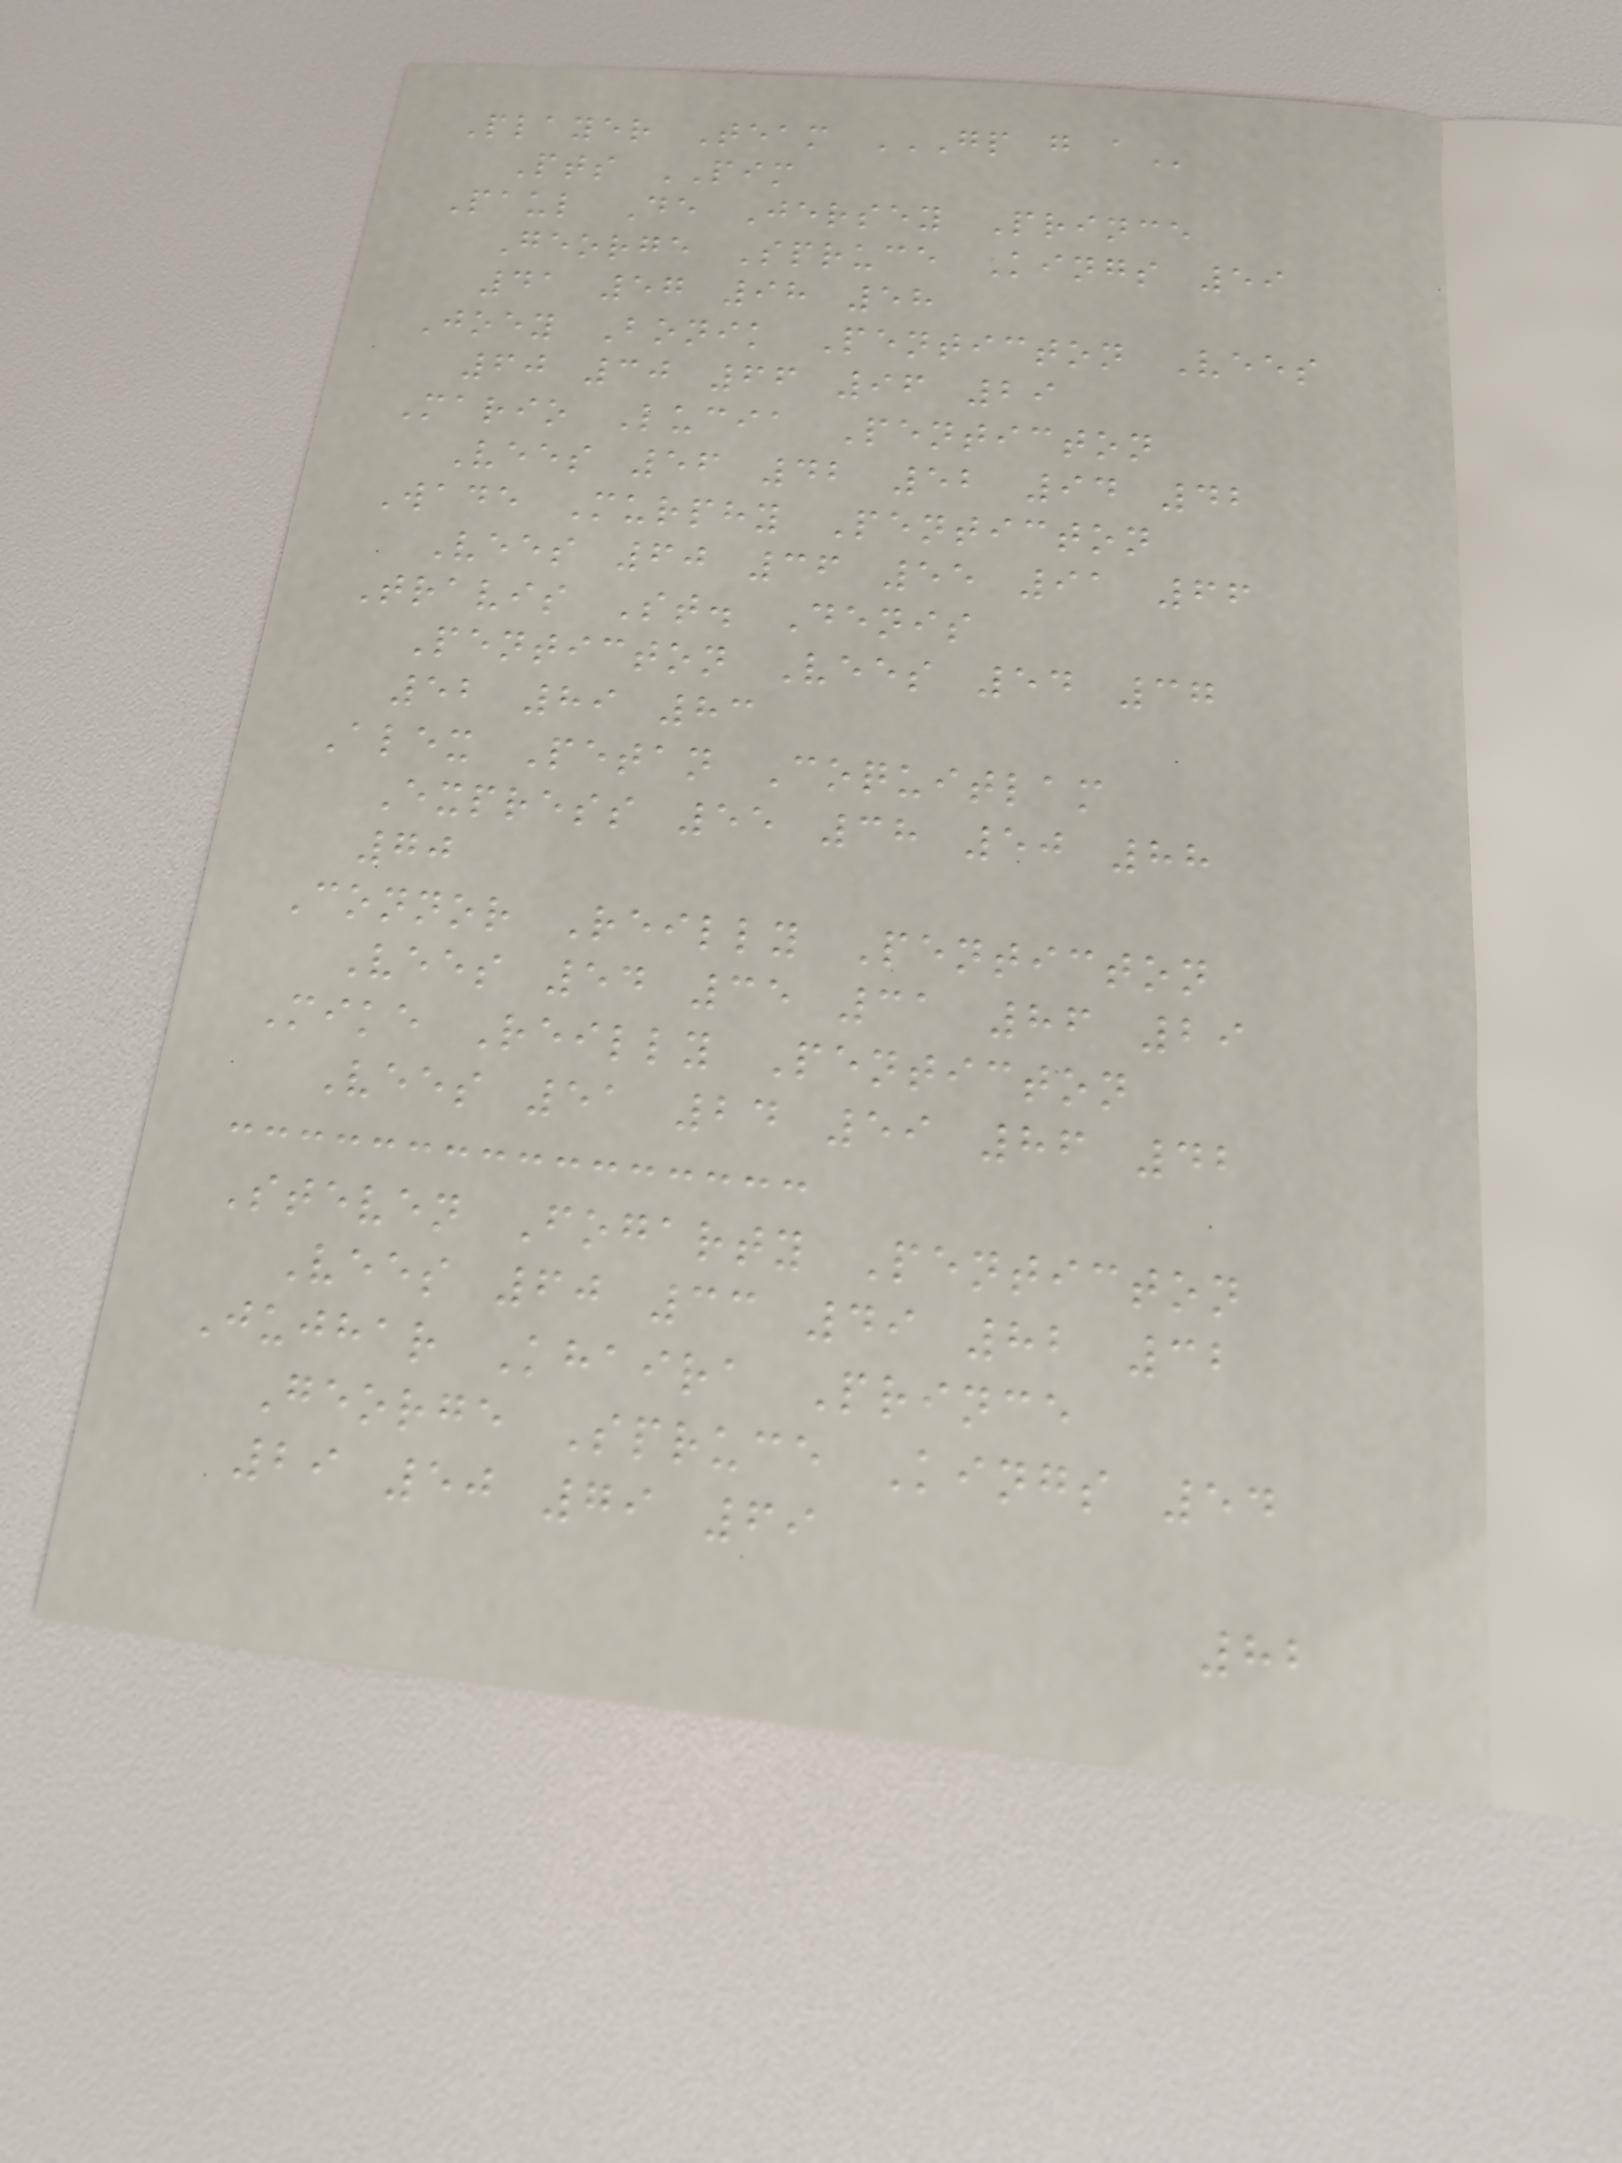Player Team GP G A
Pts PIM
Paul De Jersey Prince
George Spruce Kings 59
41 57 98 58
Joey Bonik Penticton Vees
60 30 66 96 29
Mario Lucia Penticton
Vees 56 42 52 94 42
Wade Murphy Penticton
Vees 60 36 55 91 66
Travis St. Denis
Penticton Vees 54 37
52 89 83
Alex Petan Coquitlam
Express 55 38 50 88
70
Connor Reilly Penticton
Vees 54 35 31 86 29
Mike Reilly Penticton
Vees 51 24 59 86 42
Steven Fogarty Penticton
Vees 60 33 49 82 32
Jujhar Khaira Prince
George Spruce Kings 54
29 50 79 69
82
